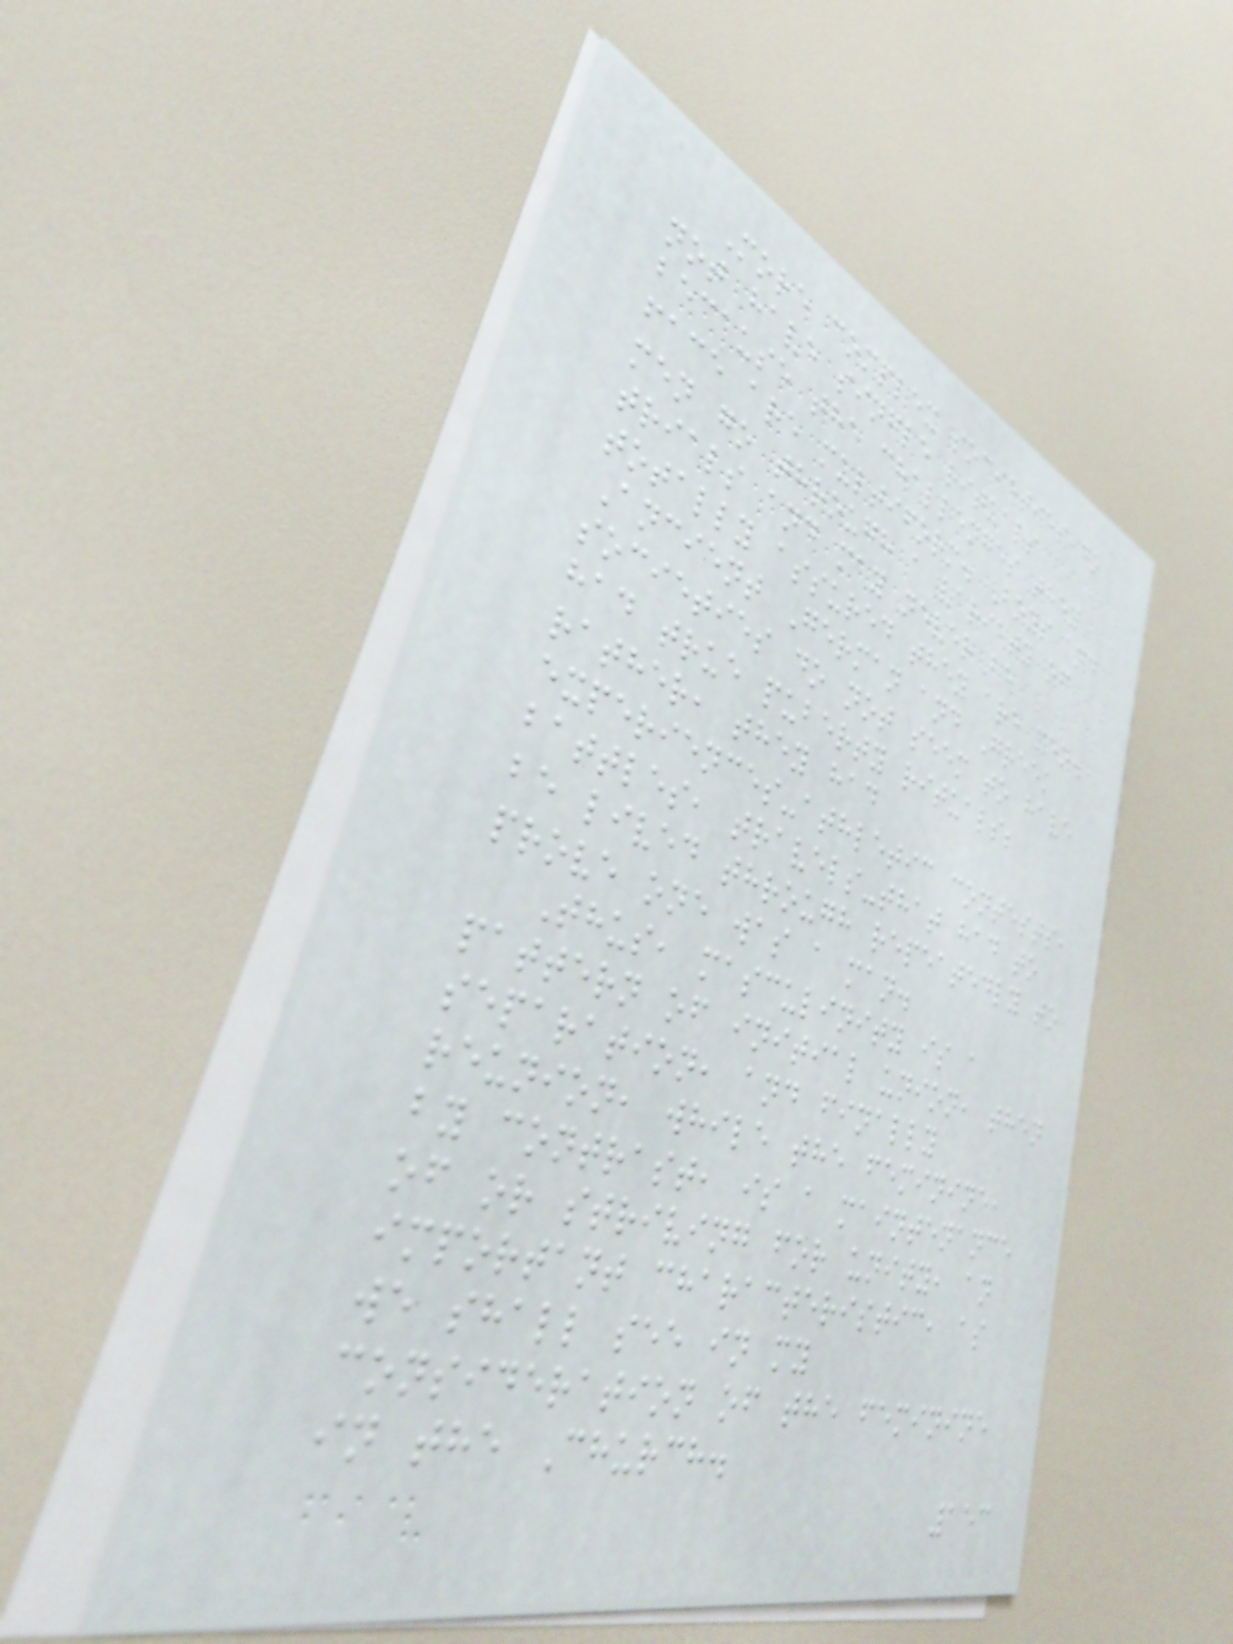More complex societies do
not have single rituals
because the challenges they
face are multiform. Boys and
men go through a variety of
trials and may never be
totally assured they are men.
Ancient German and Greek
societies do not seem to have
had true puberty rituals;
rather, they had
experiences-athletic contests,
battles, travels-that had to
be lived through repeatedly to
prove one was a man.
Thus, masculinity is a
pattern of initial union, then
separation, and finally
reunion, while the feminine,
by contrast, is a maintenance
of or striving for unity, an
important characteristic, as
we shall see in my
consideration of the feminine
in the Church.
153
